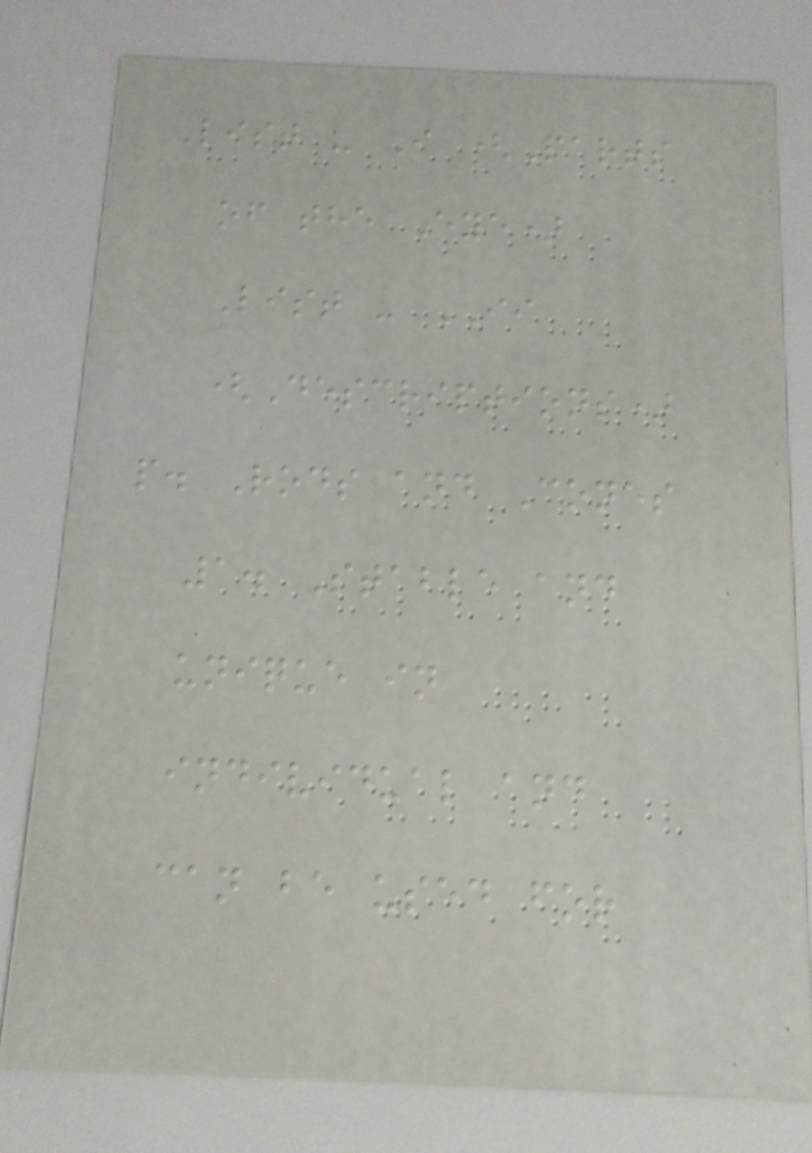List - I (Parts
of the Eye)
List - II
(Descriptions)
p. Rods and Cones
1. Stable and
unique in
individual and
can be used for
